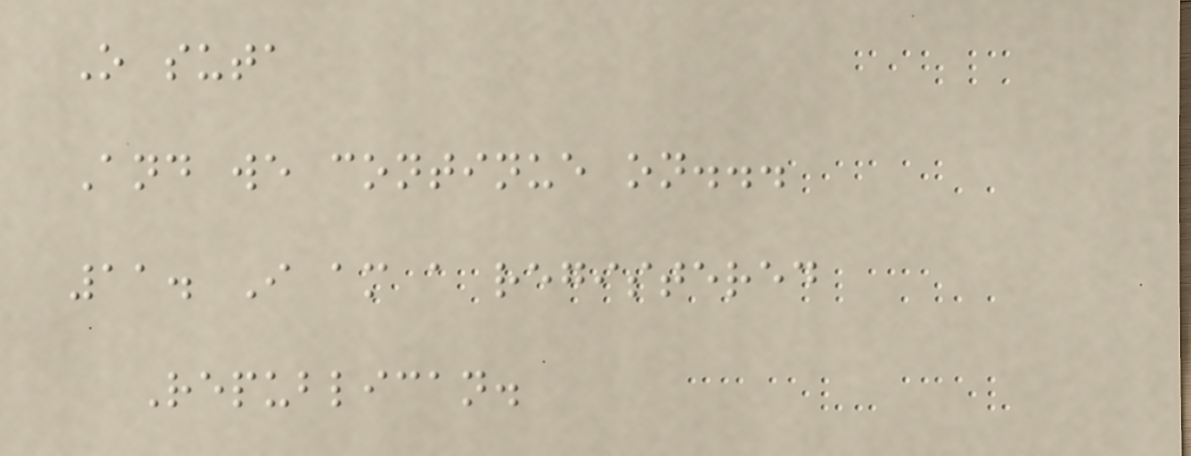O suta
And we continue on...
11. I am a registered
Republican.
